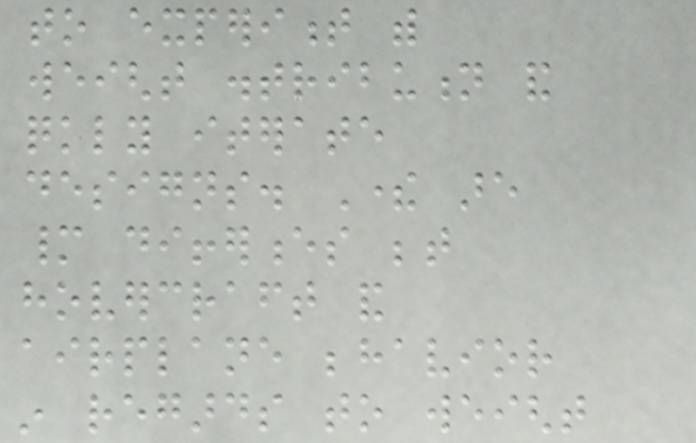to experiment with
weight distribution and
quickly iterate
designs. There are
many differences between
hovercraft and
airplane behavior
in regards to weight
